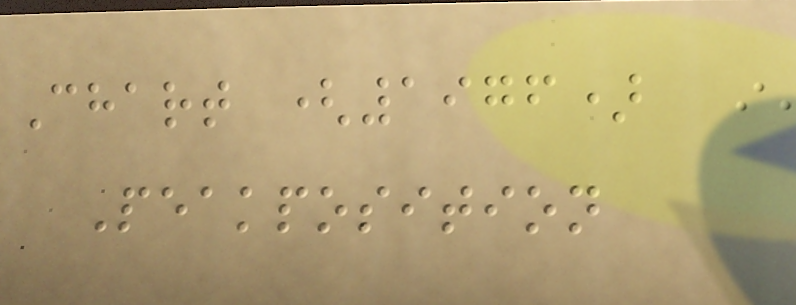Chart (1976)
Peakposition
